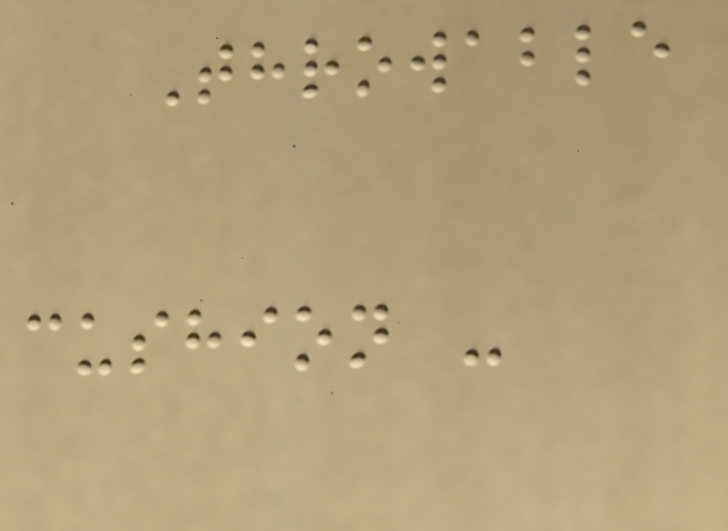Throwable
cushion -
